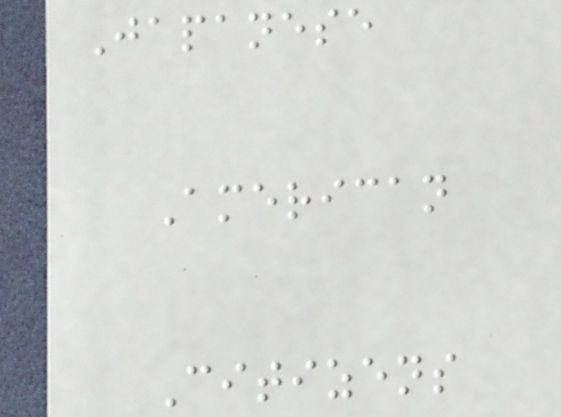Japanese
American
Citizens
